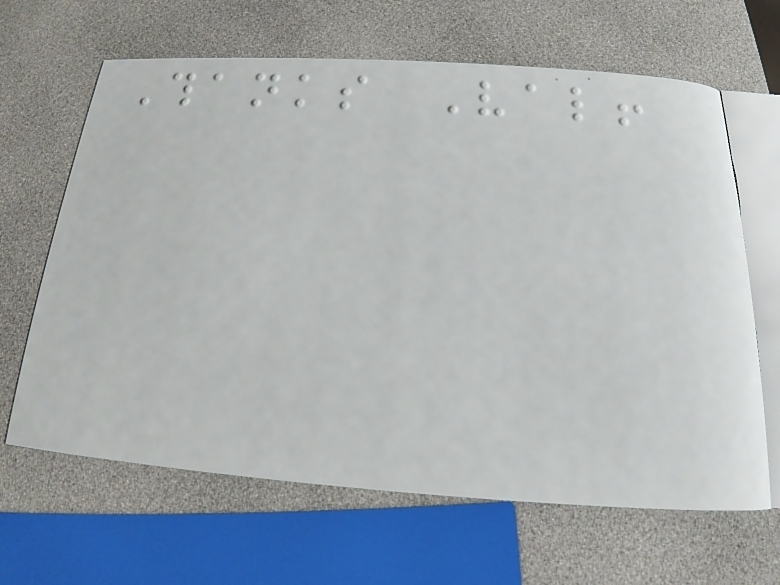Thanks Val!
